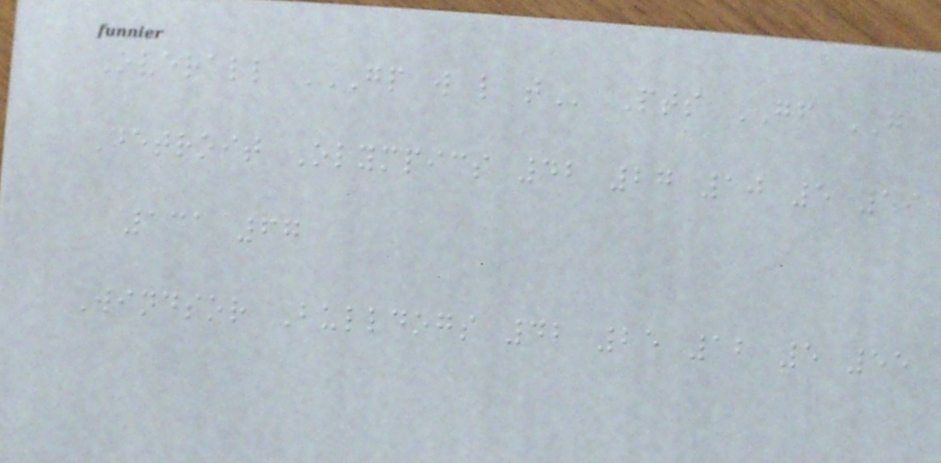Overall GP W L T Pts GF GA
Detroit Olympics 42 27 10 5 59
131 67
Windsor Bulldogs 42 25 12 5 55
